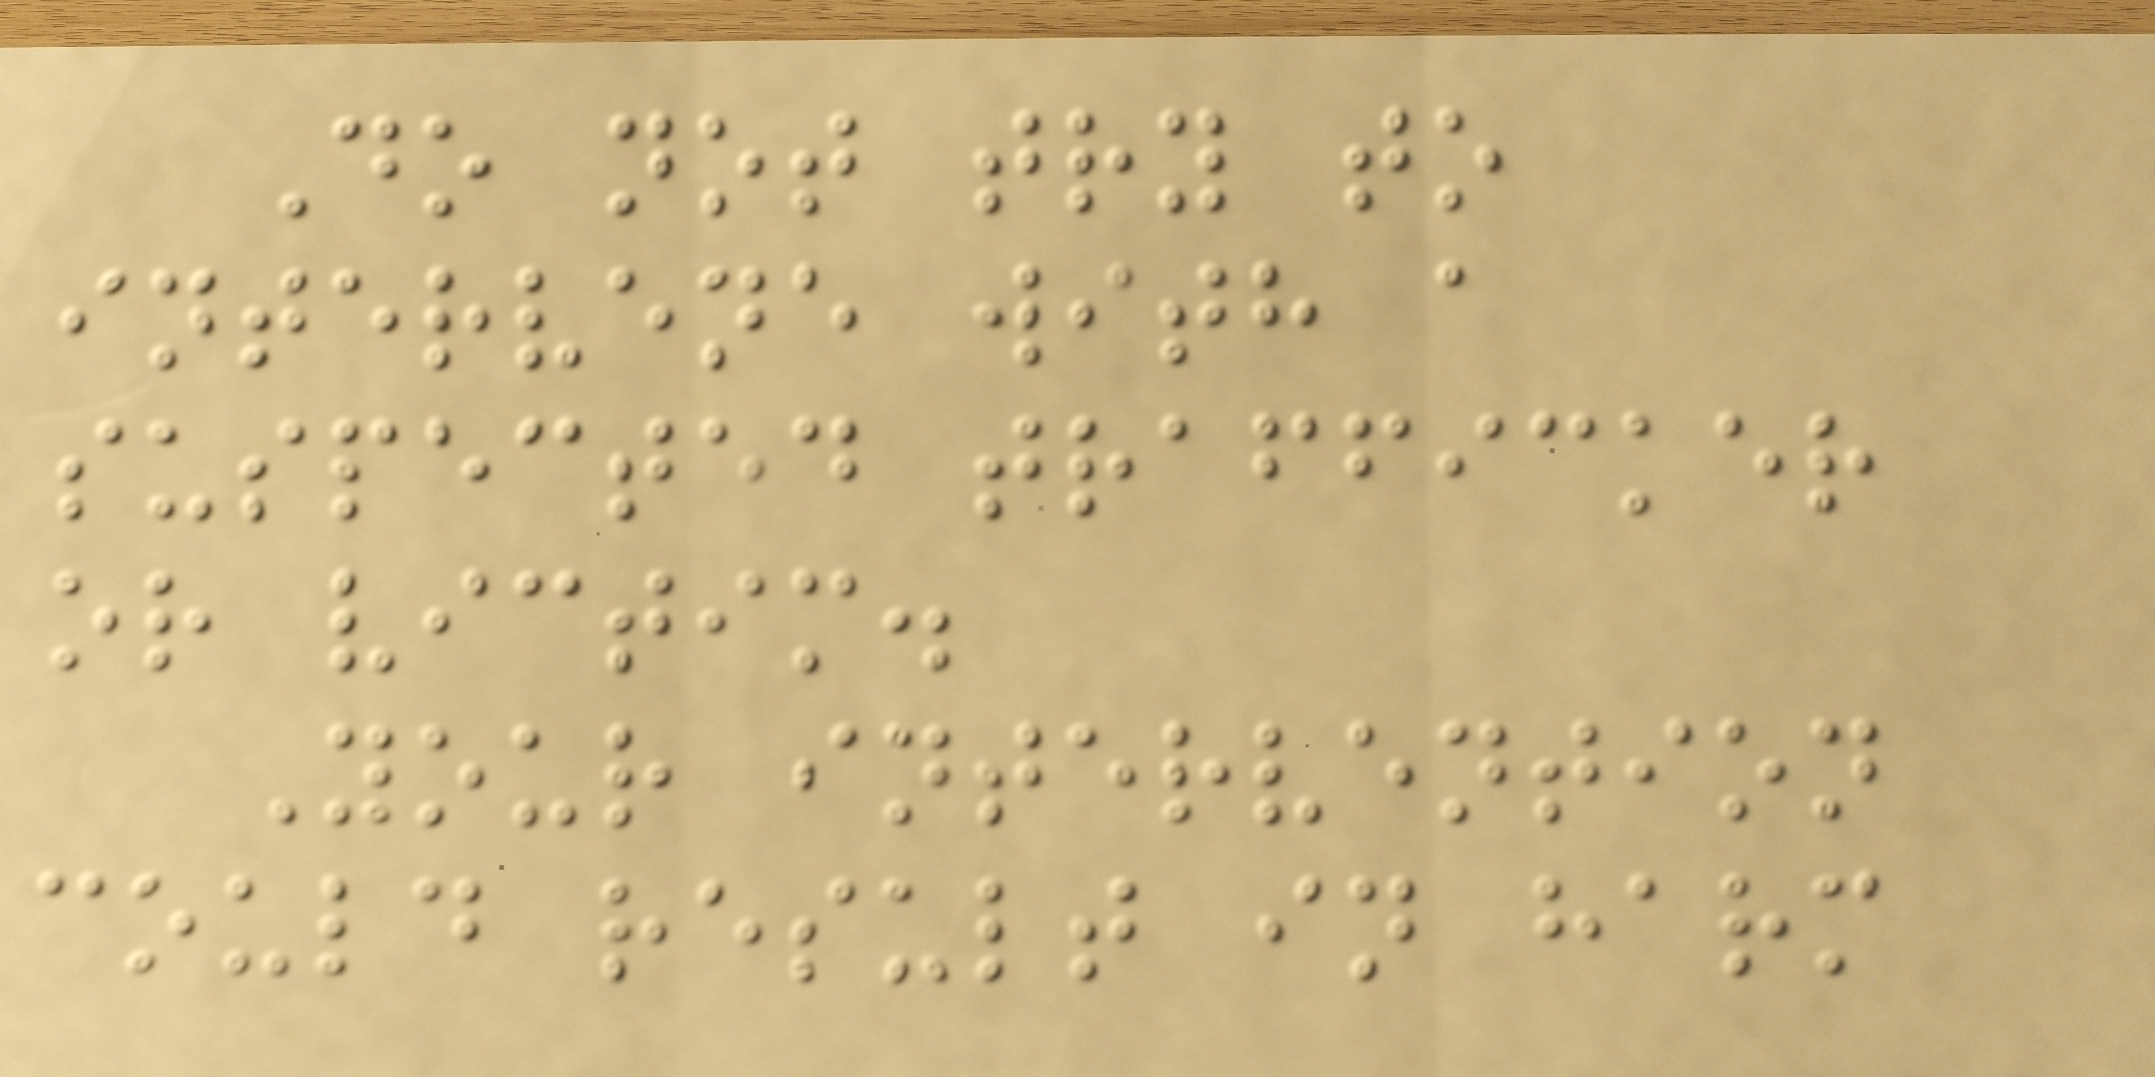Do not try to
intervene with a
suspected trafficker
or victim.
Your intervention
could result in harm
